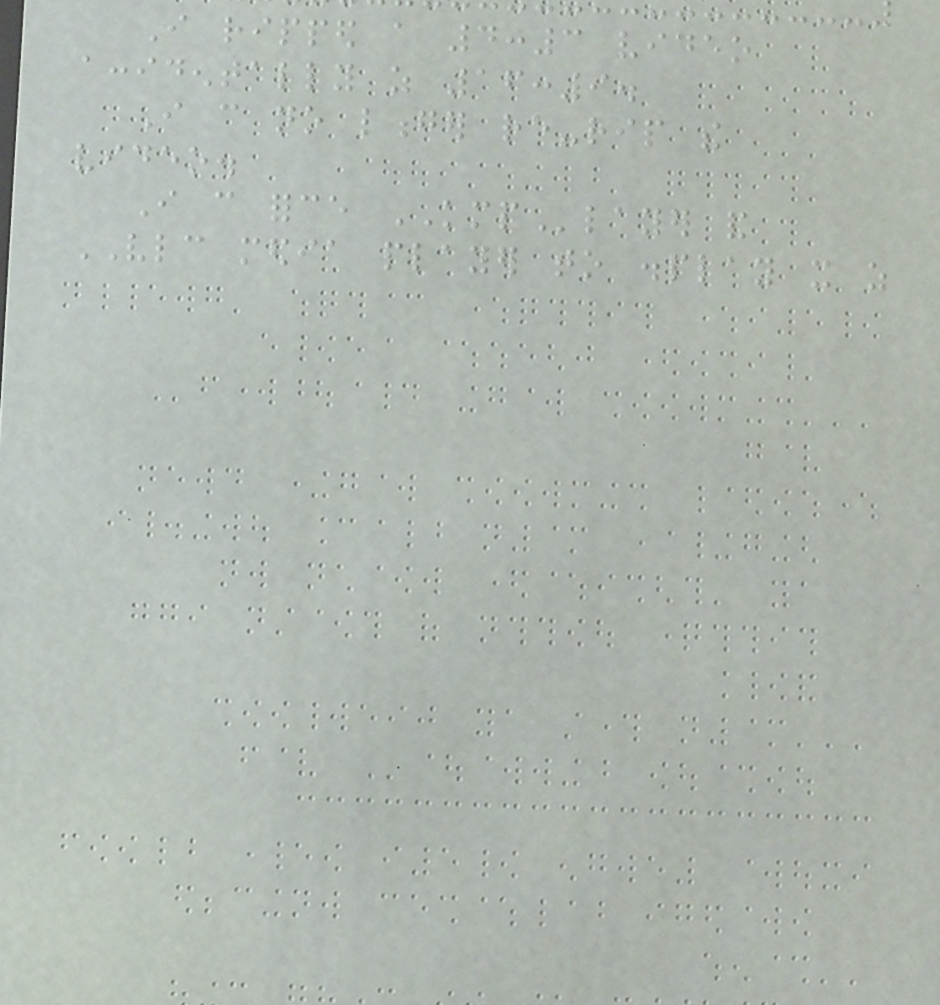I ripped a 4:3 video
accidentally as 16:9.
I can no longer re-rip the
video.
I can force KMPlayer and
VLC media player to display it as
